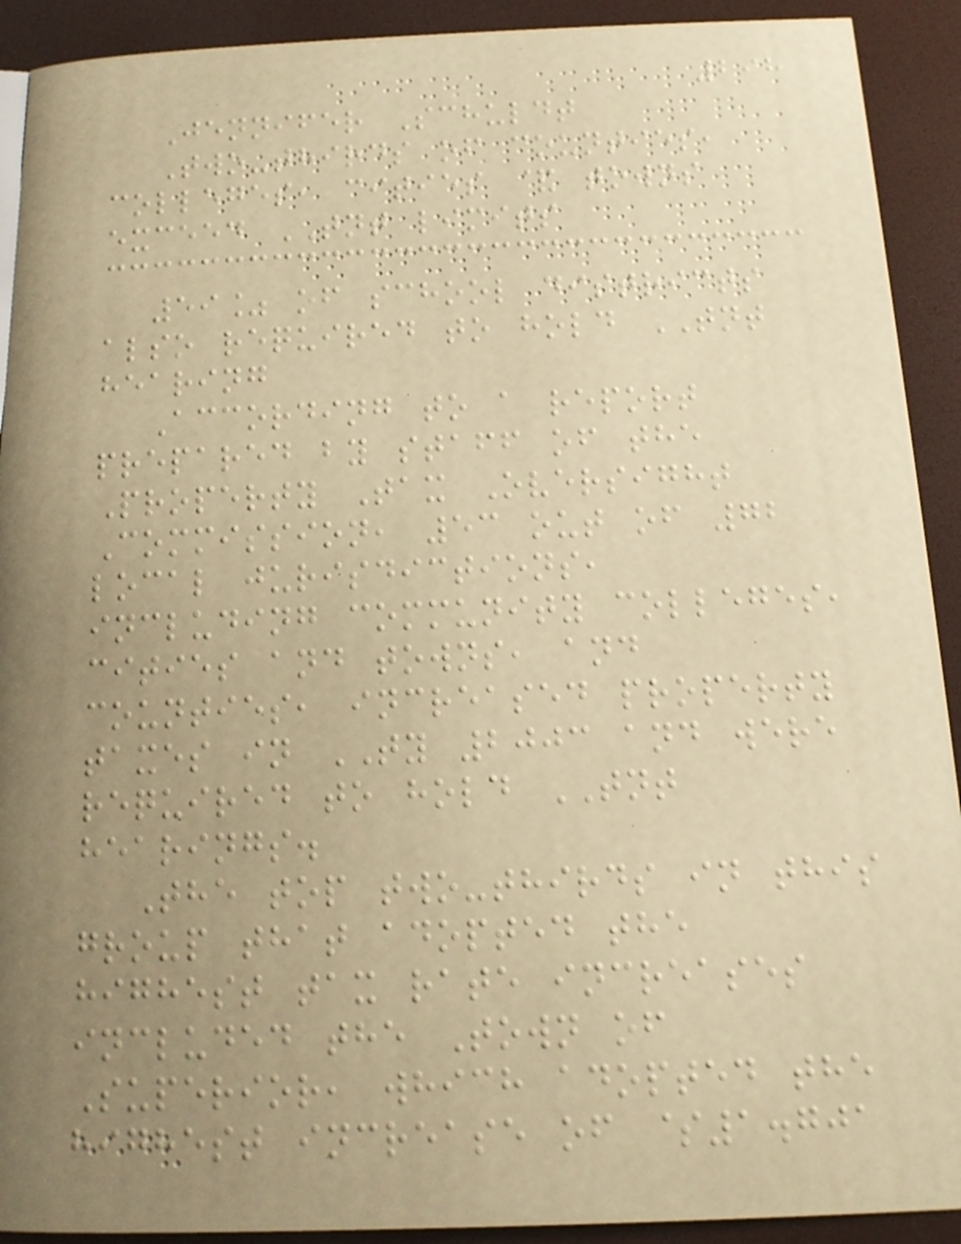298
Jennifer Schuldt
Two-thirds of counties,
colleges, cities & towns
exceed TNT limits
59% of school districts
also required to hold TNT
hearing
According to a report
prepared by staff of the
Property Tax Oversight
Commission, 53 out of 72
local jurisdictions,
including community colleges,
cities and towns, and
counties, increased property
taxes in TY 2003 and were
required to hold TNT
hearings.
The top two-thirds in this
group that adopted the
highest tax rate increases
included the Town of
Superior, which adopted the
highest increase of $1.701
